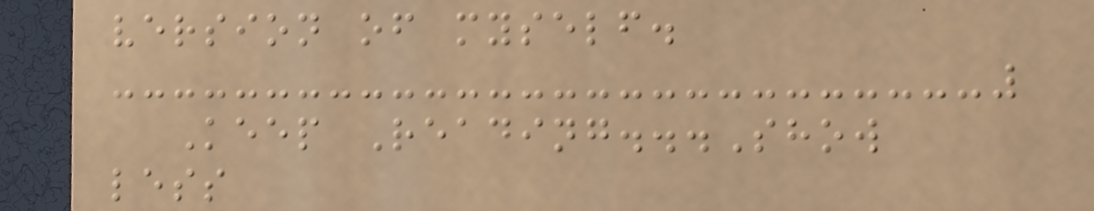version of myself.
Keep Reading...Show
less
